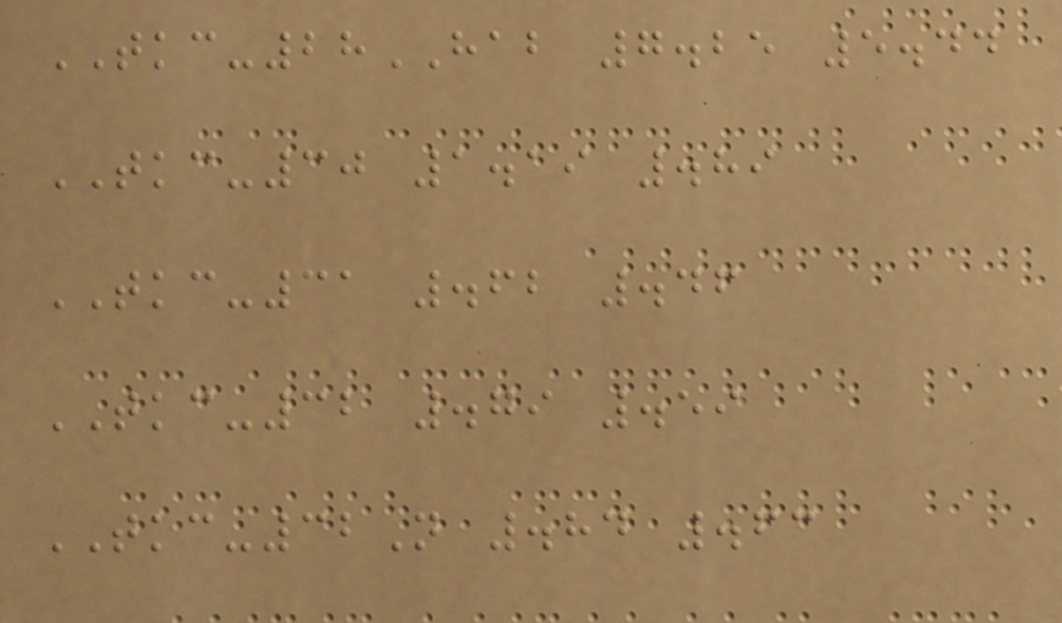TKC-28HAB 7.25 5.44
TKC-30 1.19 .89
TKC-31 .62 .46
TKC-32 .79 .59
TKC-32N .84 .63
